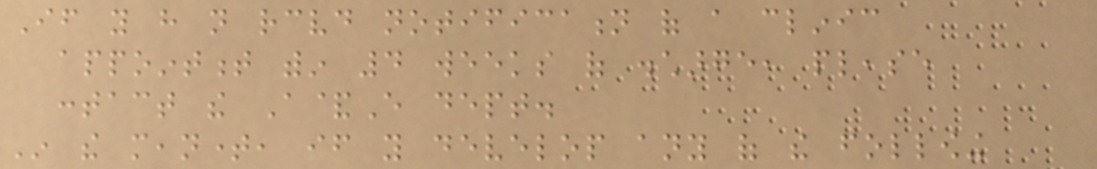If you have not received notification of a clinic
appointment within 4 weeks of discharge, please
contact the A&E dept.
In the meantime, if you develop any of the following
